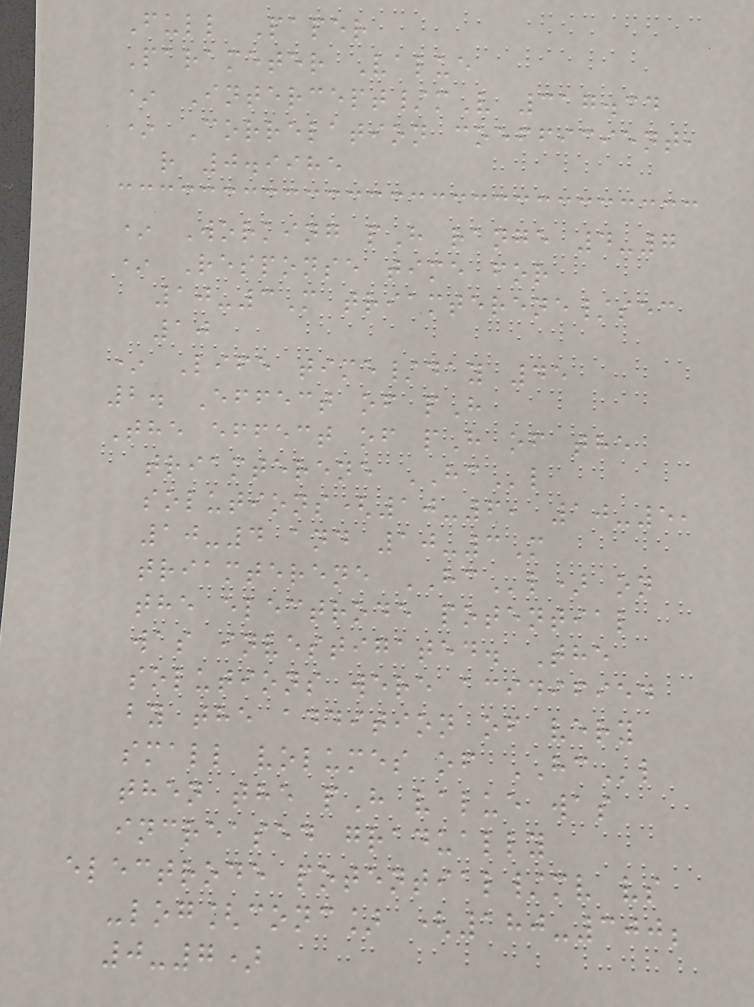Full Paper
Parameter Value
* Intercept/mV 317.34
* Correlation coefficient,
r 0.9985
* Working pH range 4-7
* Response time for
10-3M triamterene/sec
10
* Life time/day 45
2. Effect of pH
The effect of pH of the
triamterene HCl
solutions(10-6, 10-5,
10-4 and 10-3M
triamterene HCl) on
the electrode potential
was investigated. The
solutions were acidified
by the addition of very
small volumes of HCl
then the pH value was
increased gradually
electrode potential/mv vs
-log[conc] (180-300;
0-7)
